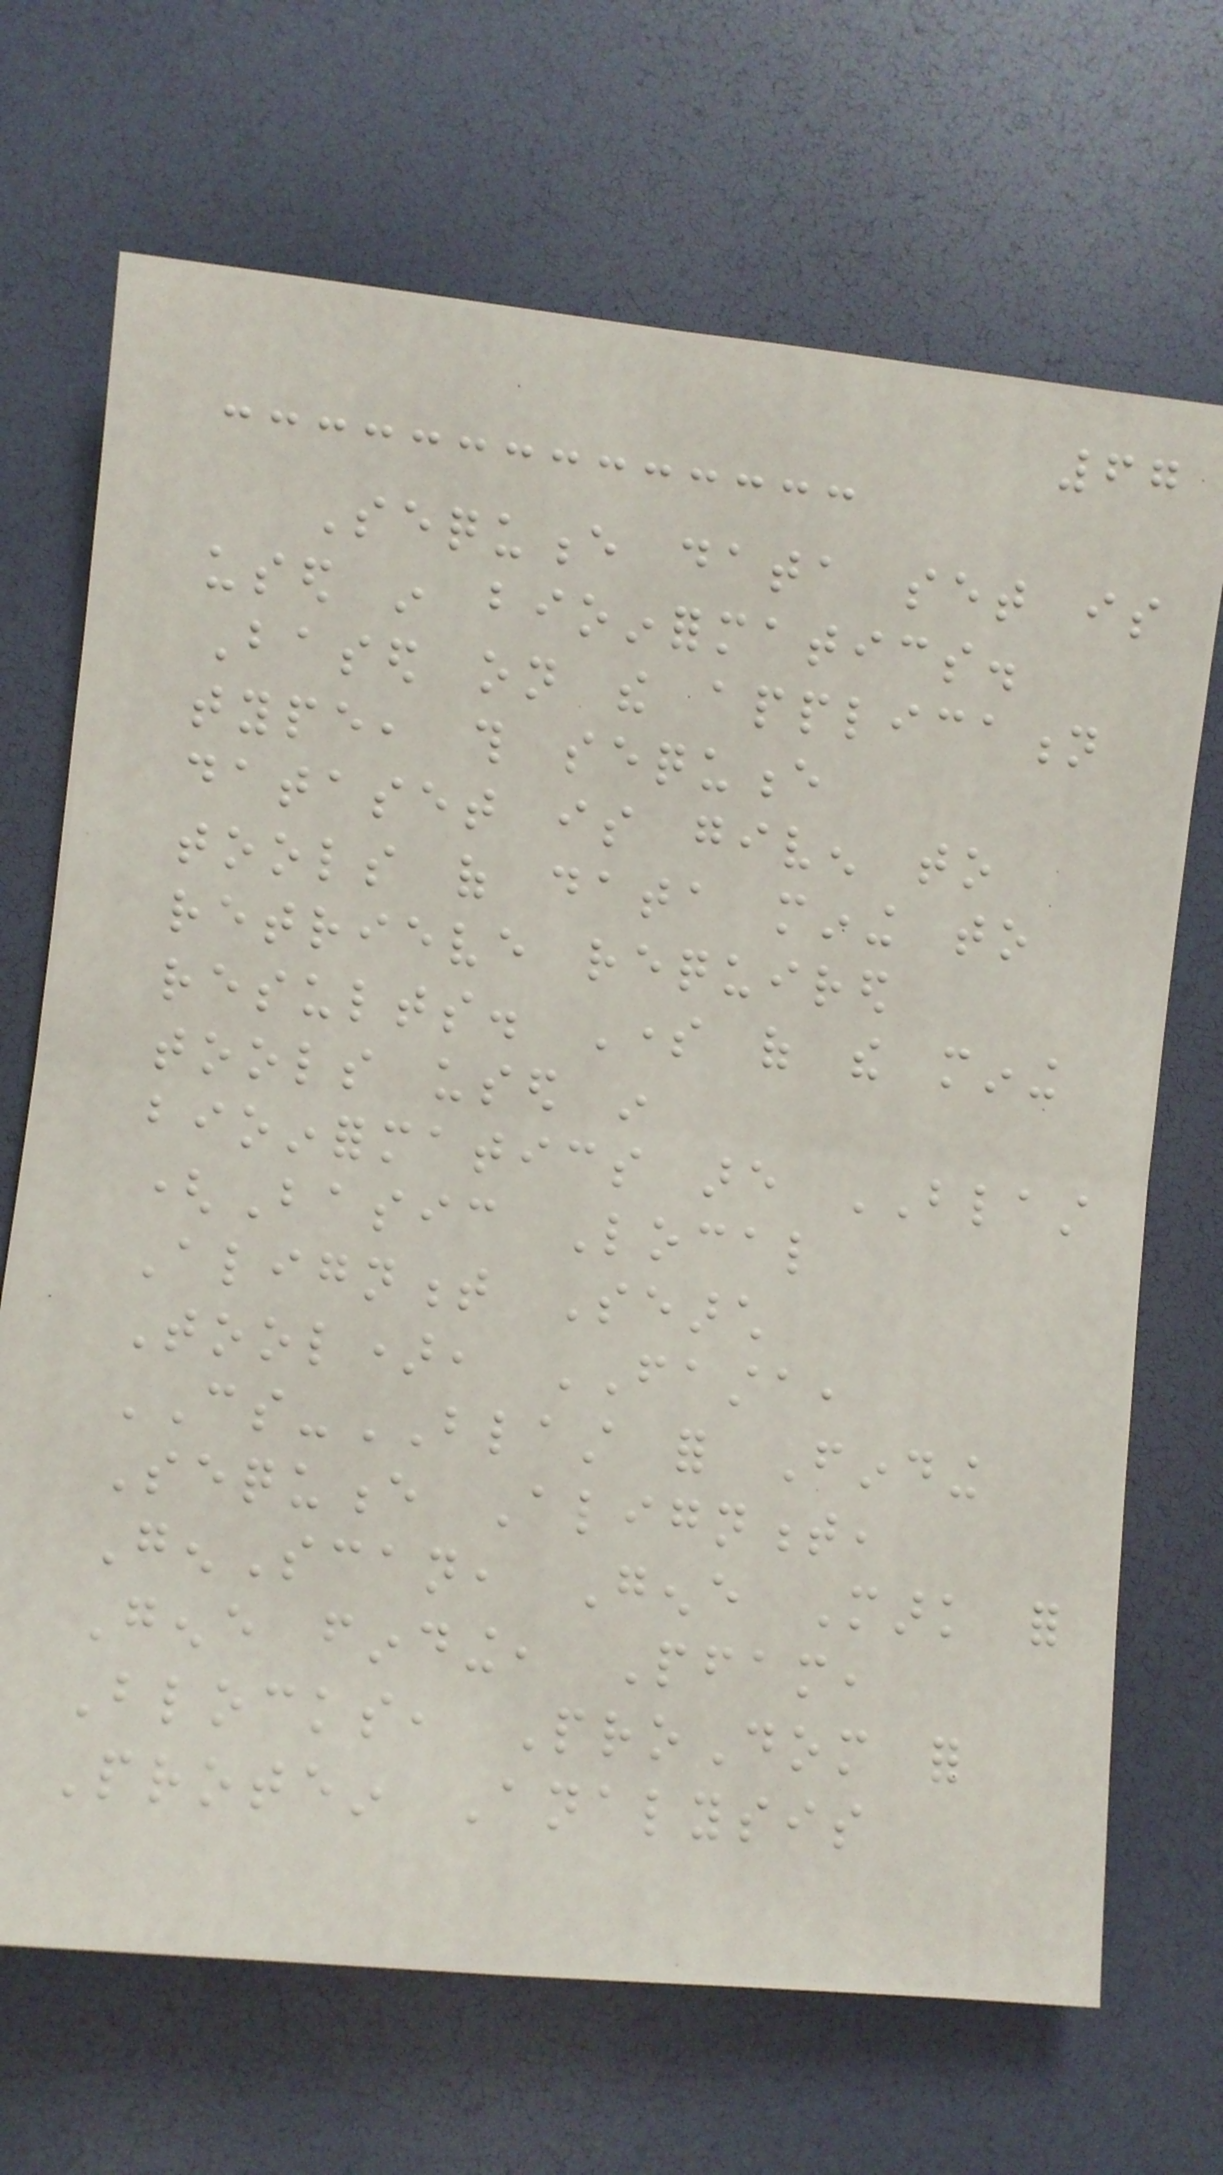67
Sequence data set is
used in bioinformatics.
Based on the application
type, this sequence
dataset is given to
tools of data mining to
retrieve required
results. Some of the mining
tools used in
bioinformatics are BLAST
(Basic Local
Alignment Search
Tool), FASTA,
CS-BLAST for Finding
Sequence Alignment,
GenScan, Gene Mark for
Gene finding, Pfam,
Blocks, ProDom for
Protein Analysis
